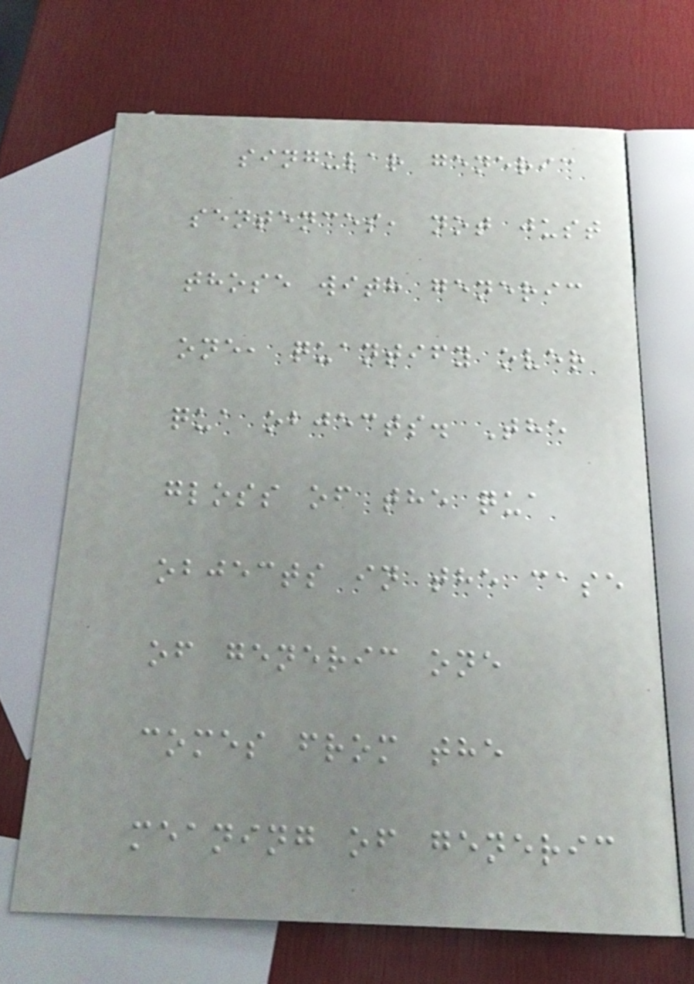singular generic
sentences, not just
those with generic
one, quantify over
qua objects. The
gloss of the qua
objects in the case
of generic one
comes from the
meaning of generic
